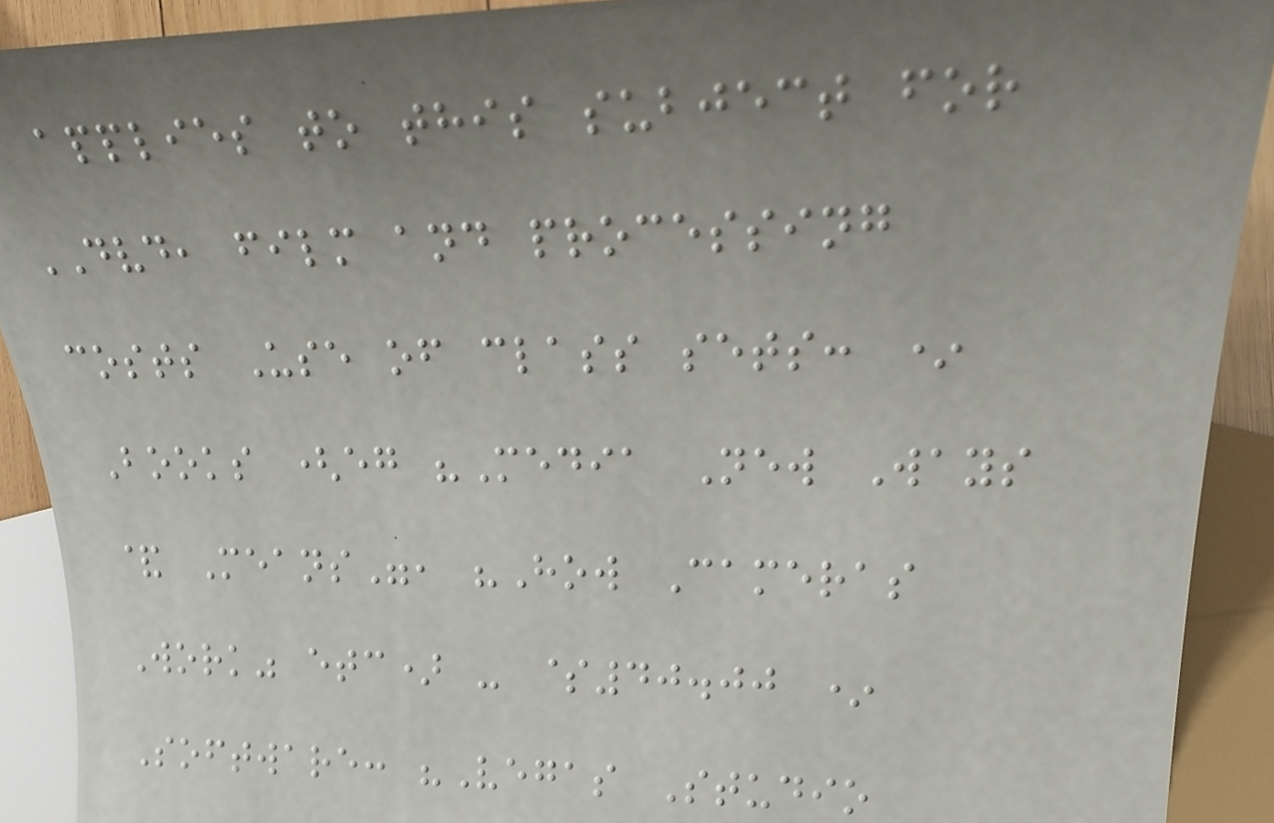applies to this subject for
DVD, film and processing
costs Use of class sets: *
Books (eg "Media New Ways
& Means", "How Cameras
Work" etc) - $40.00 *
Software: "Vegas Studio
